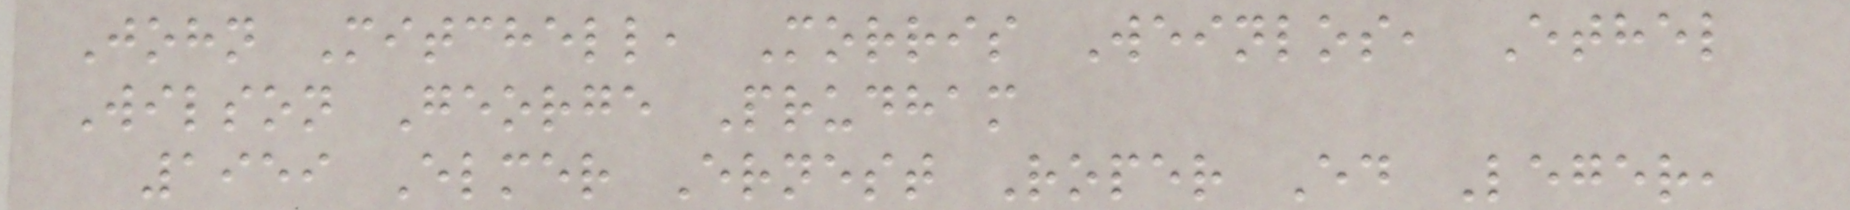John Mitchell, Morris Weinlos, Ethel
Wilson George Prudham
1959 Elmer Ernest Roper Ed Leger,
